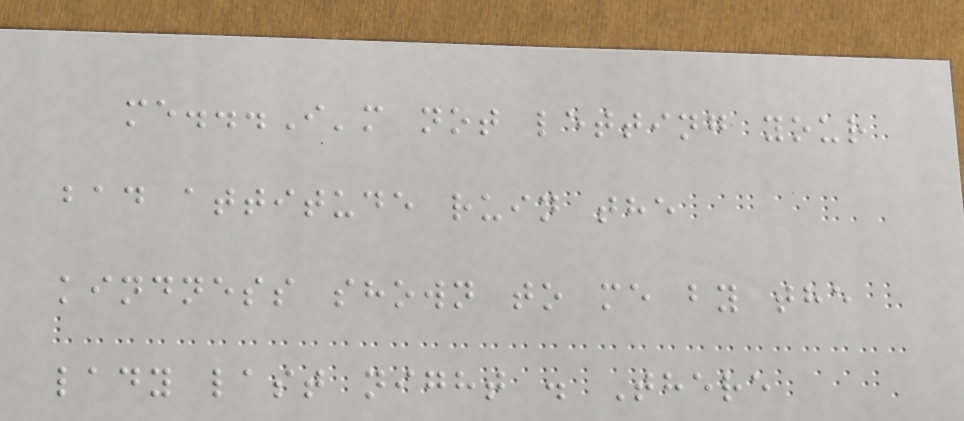me...I'm not letting your
bad attitude ruin the
kindness shown to me by the
lady last night . There
